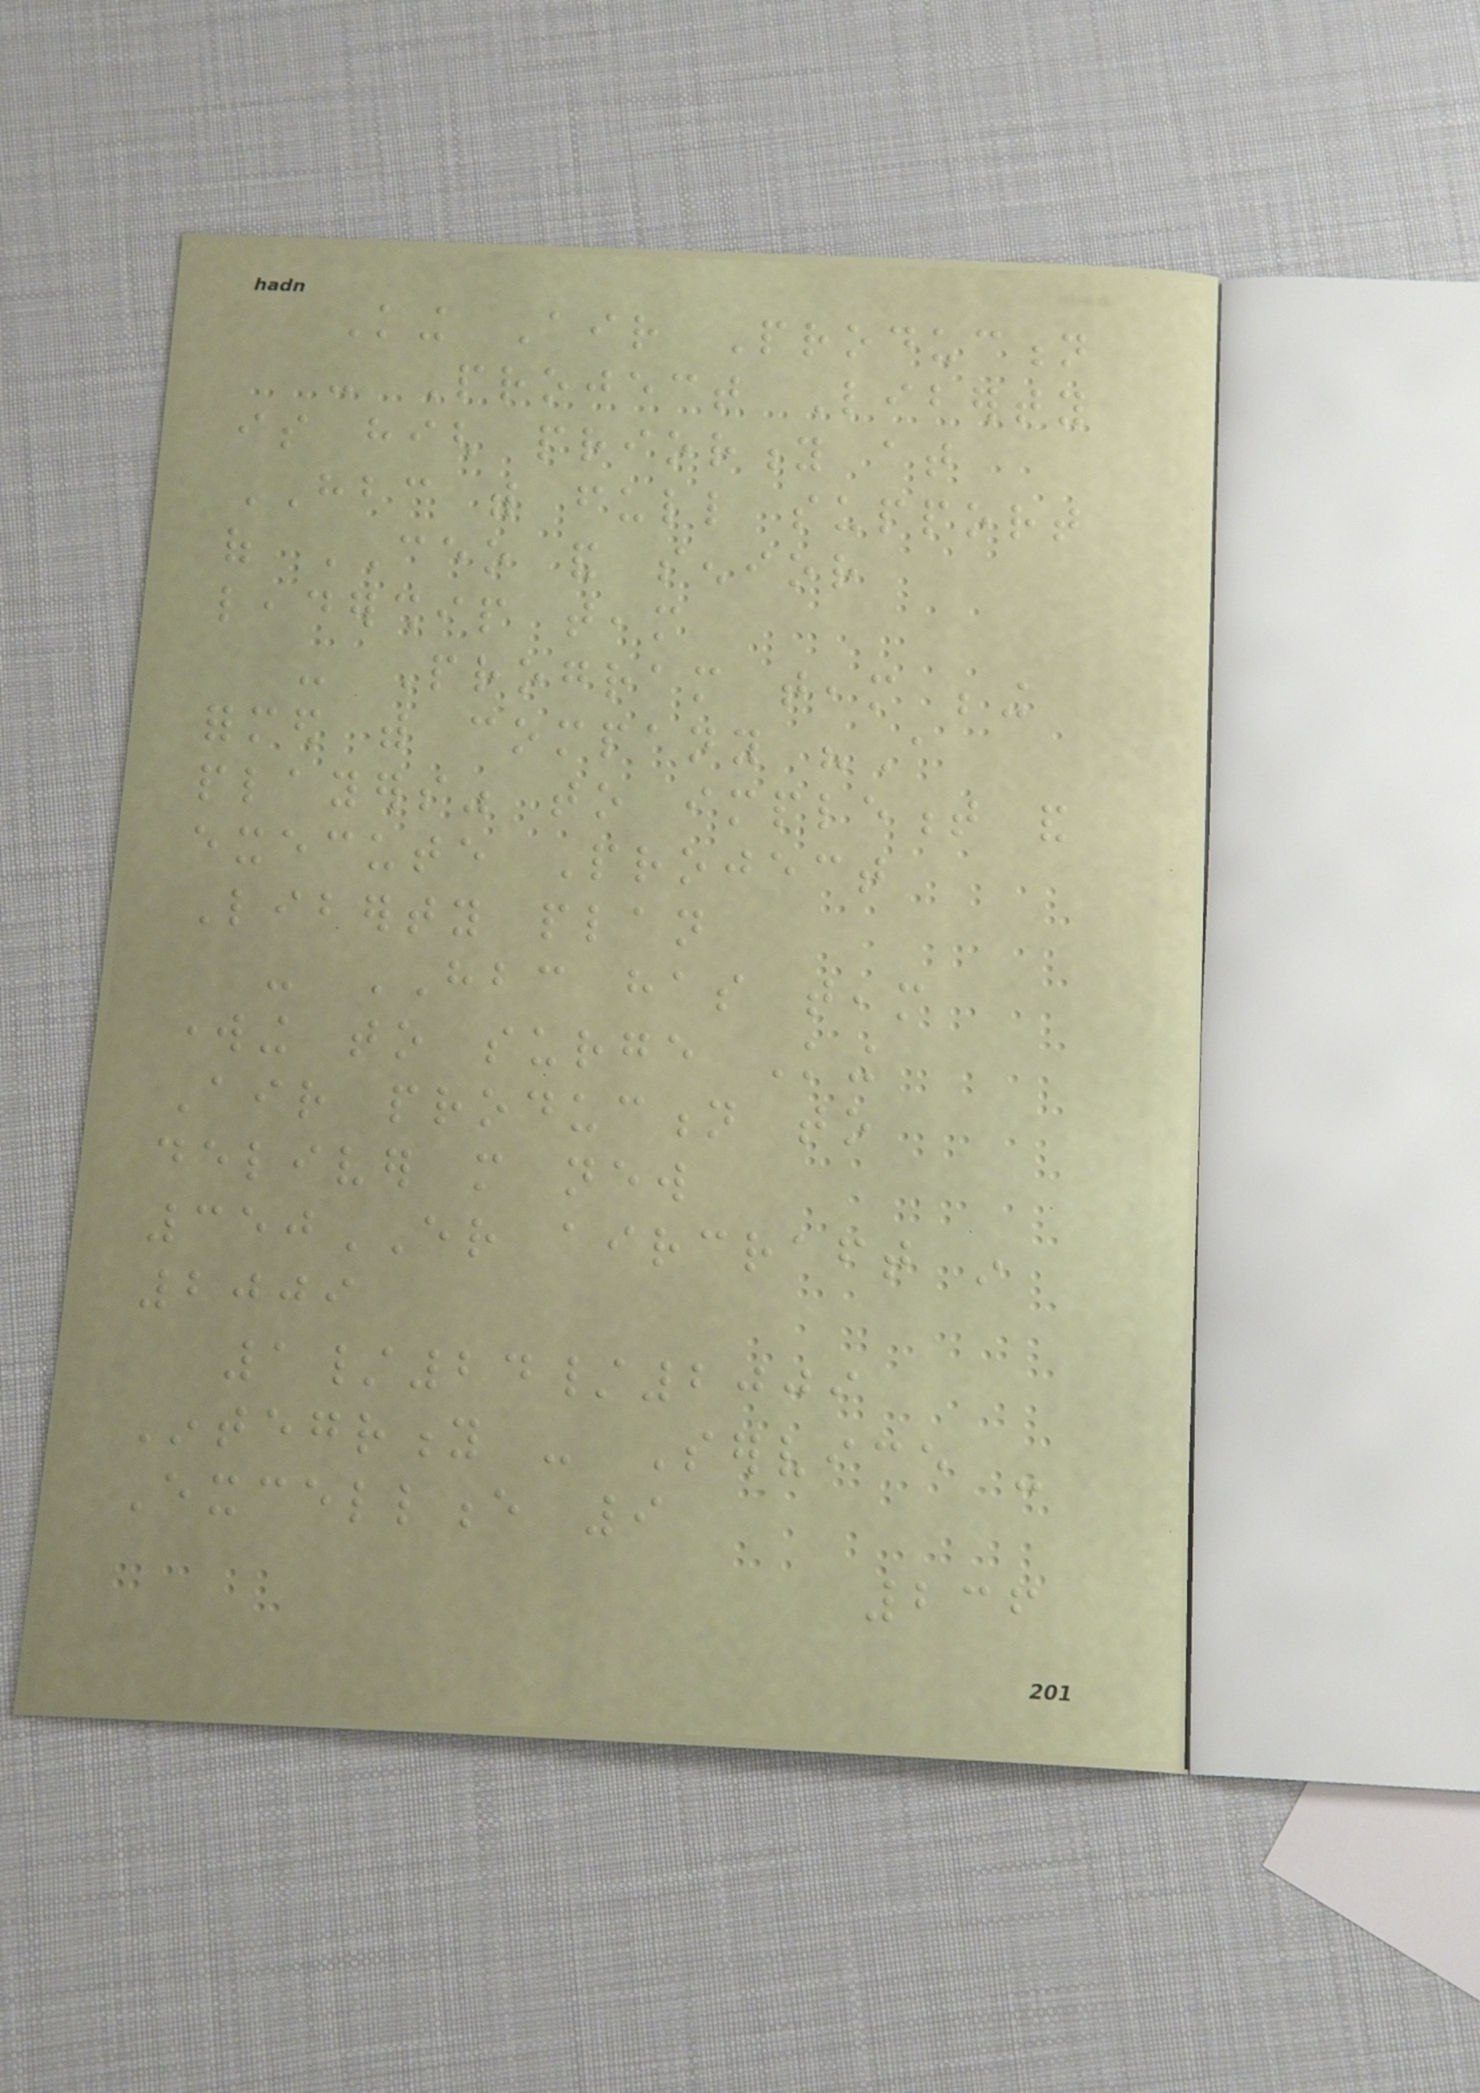King Air Production
- Project Liberty
is high priority at
HBC with full support
of CEO and senior
leadership team
- Program team being
formed with company "A
players" to implement and
execute Project
Liberty plan
- HBC has team
working to surge King
Air production to
deliver more new
350ER aircraft in
2009
1/24/2009
Integrity - Service -
Excellence 9
236
